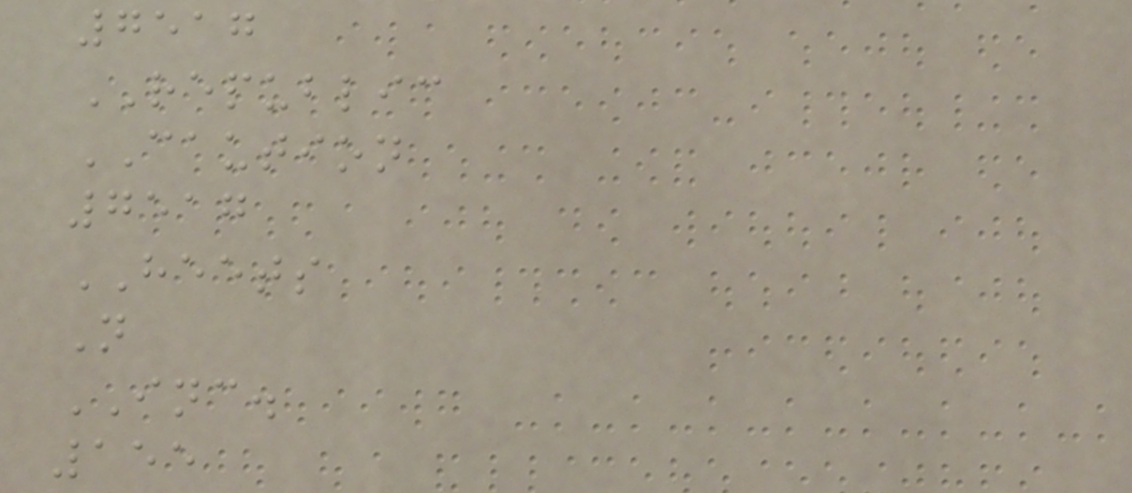7517
REPUBLIC
CAUTION
7517
HEETS
N
INC.
155
